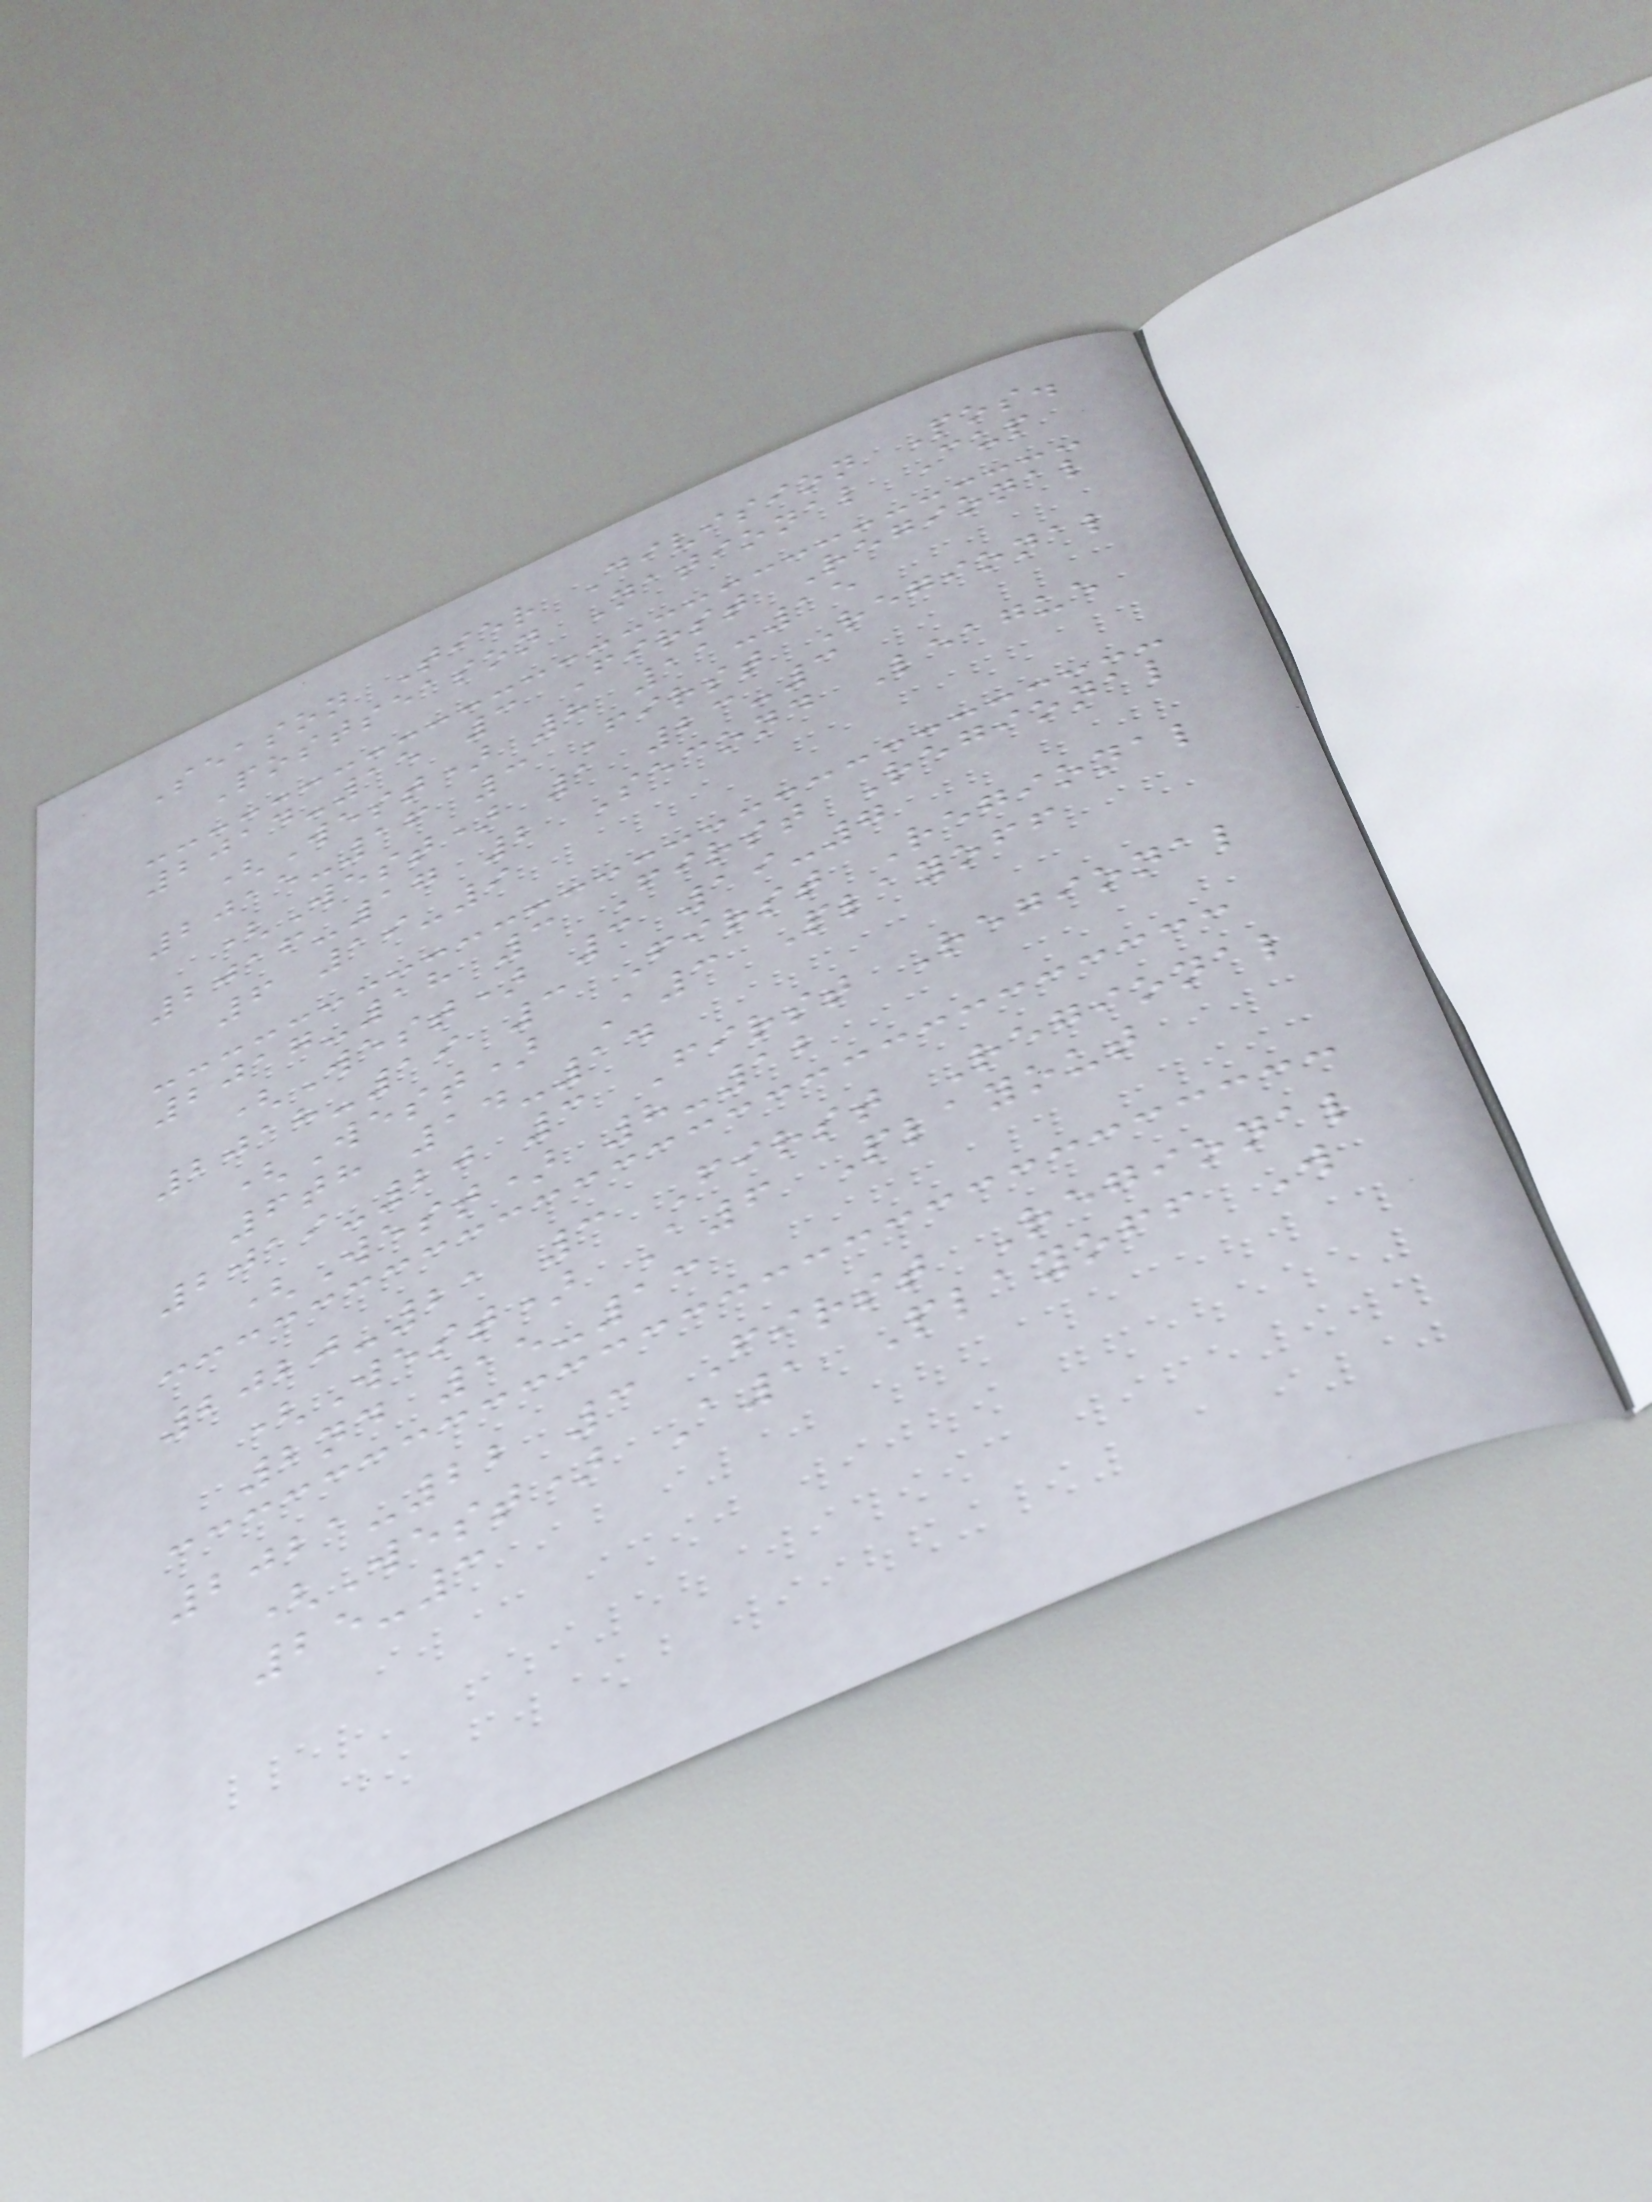Season Tier Division Pos.
Postseason National Cup
2014-15 3 First Regional
(West) 8 11-15
2015-16 3 First Regional
(West) 1 23-3
2016-17 2 Second League
6 19-9
2017-18 3 First Regional
(West) 3 19-7
2018-19 3 First Regional
(West) A3 Playoff
6th 14-14
2019-20 3 First Regional
(West) 8-12
2020-21 3 First Regional
(West) A6 Playout
2nd 15-13
2021-22 3 First Regional
(West) A1 Playoff W
25-3
